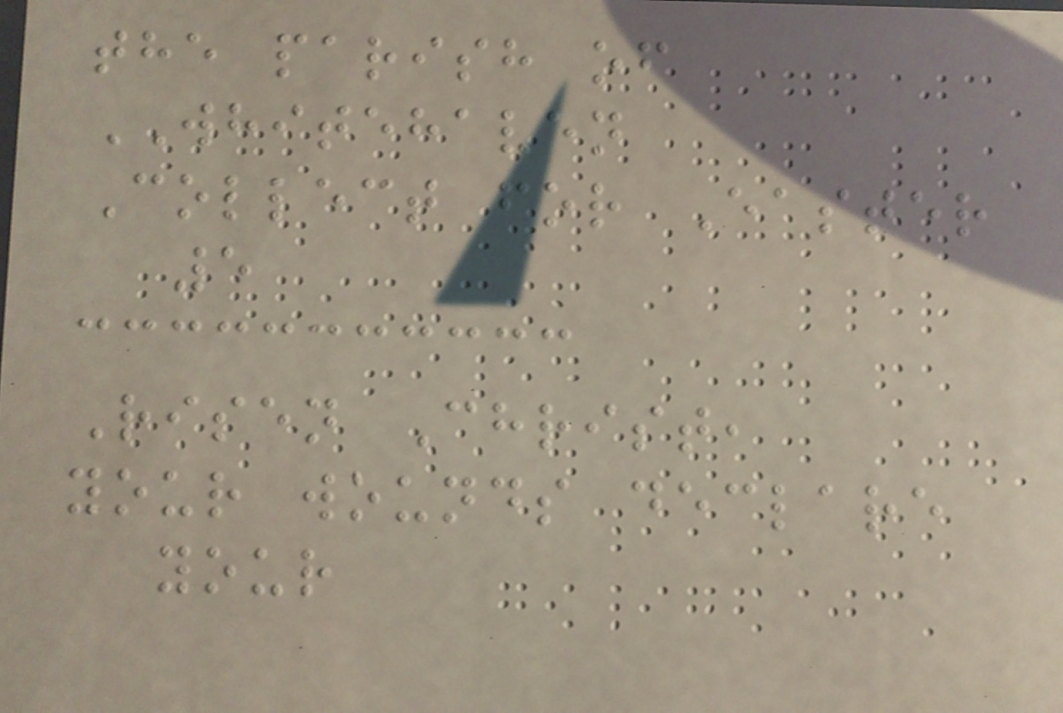the parish of
WHITEHAVEN
Collect for Easter
5
Risen Christ,
your wounds declare
your
